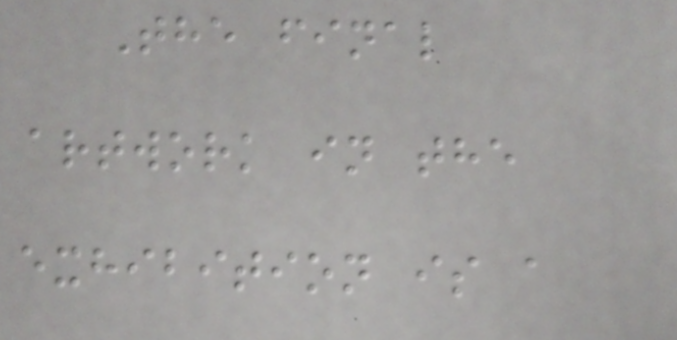The final
artwork in the
exhibition is a
